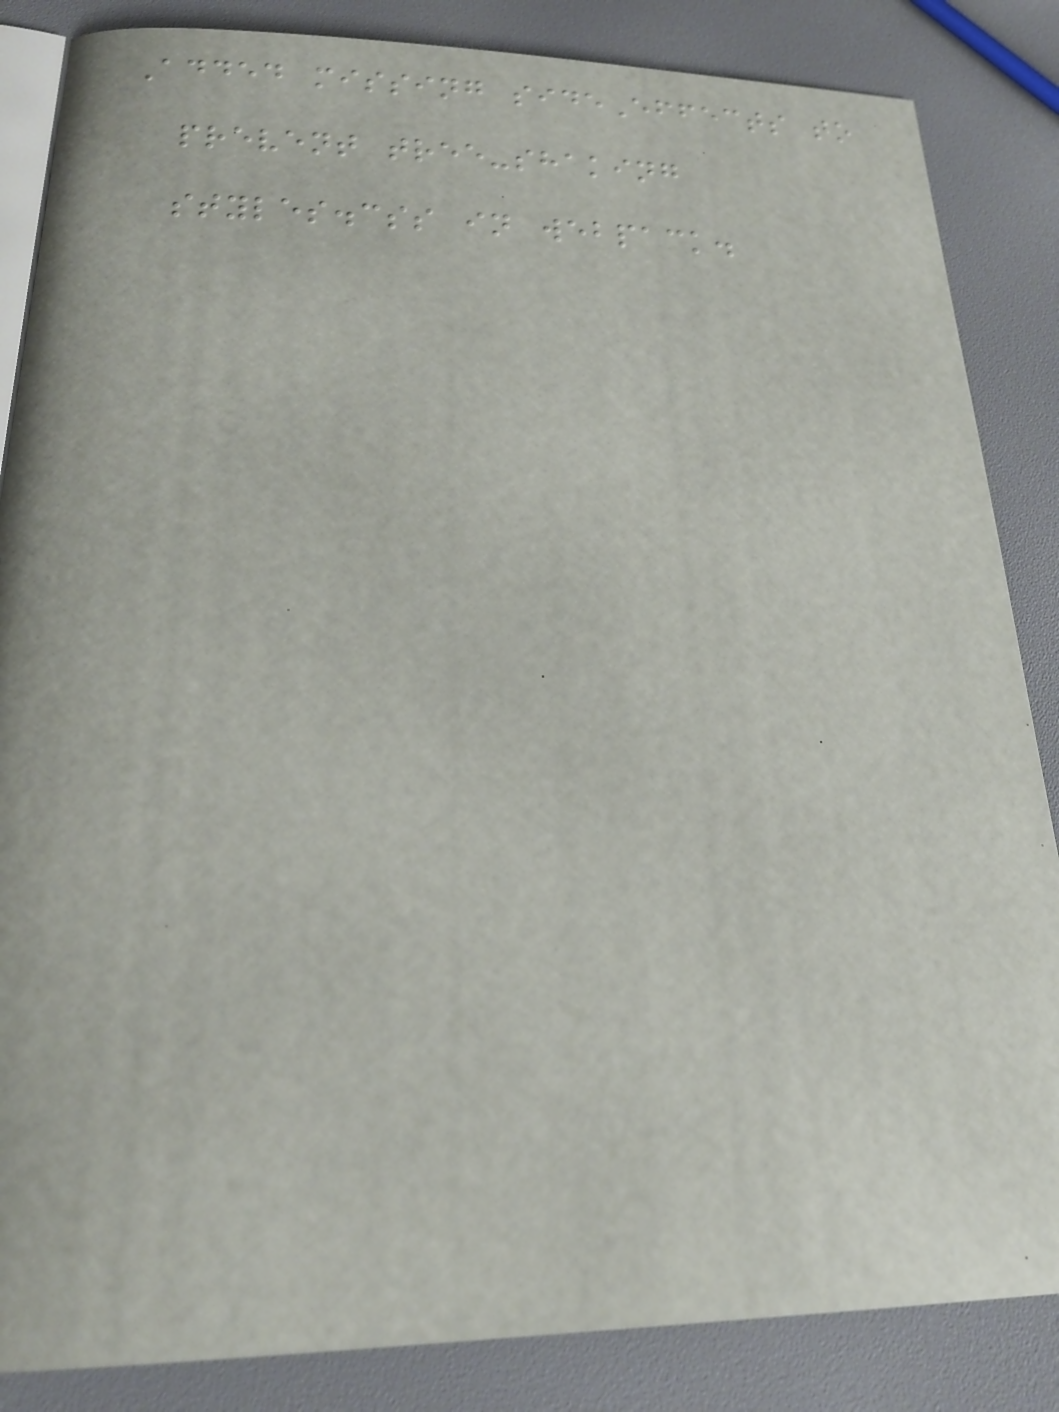Added missing sideEffects to
prevent tree-shaking
styles.css in webpack.
